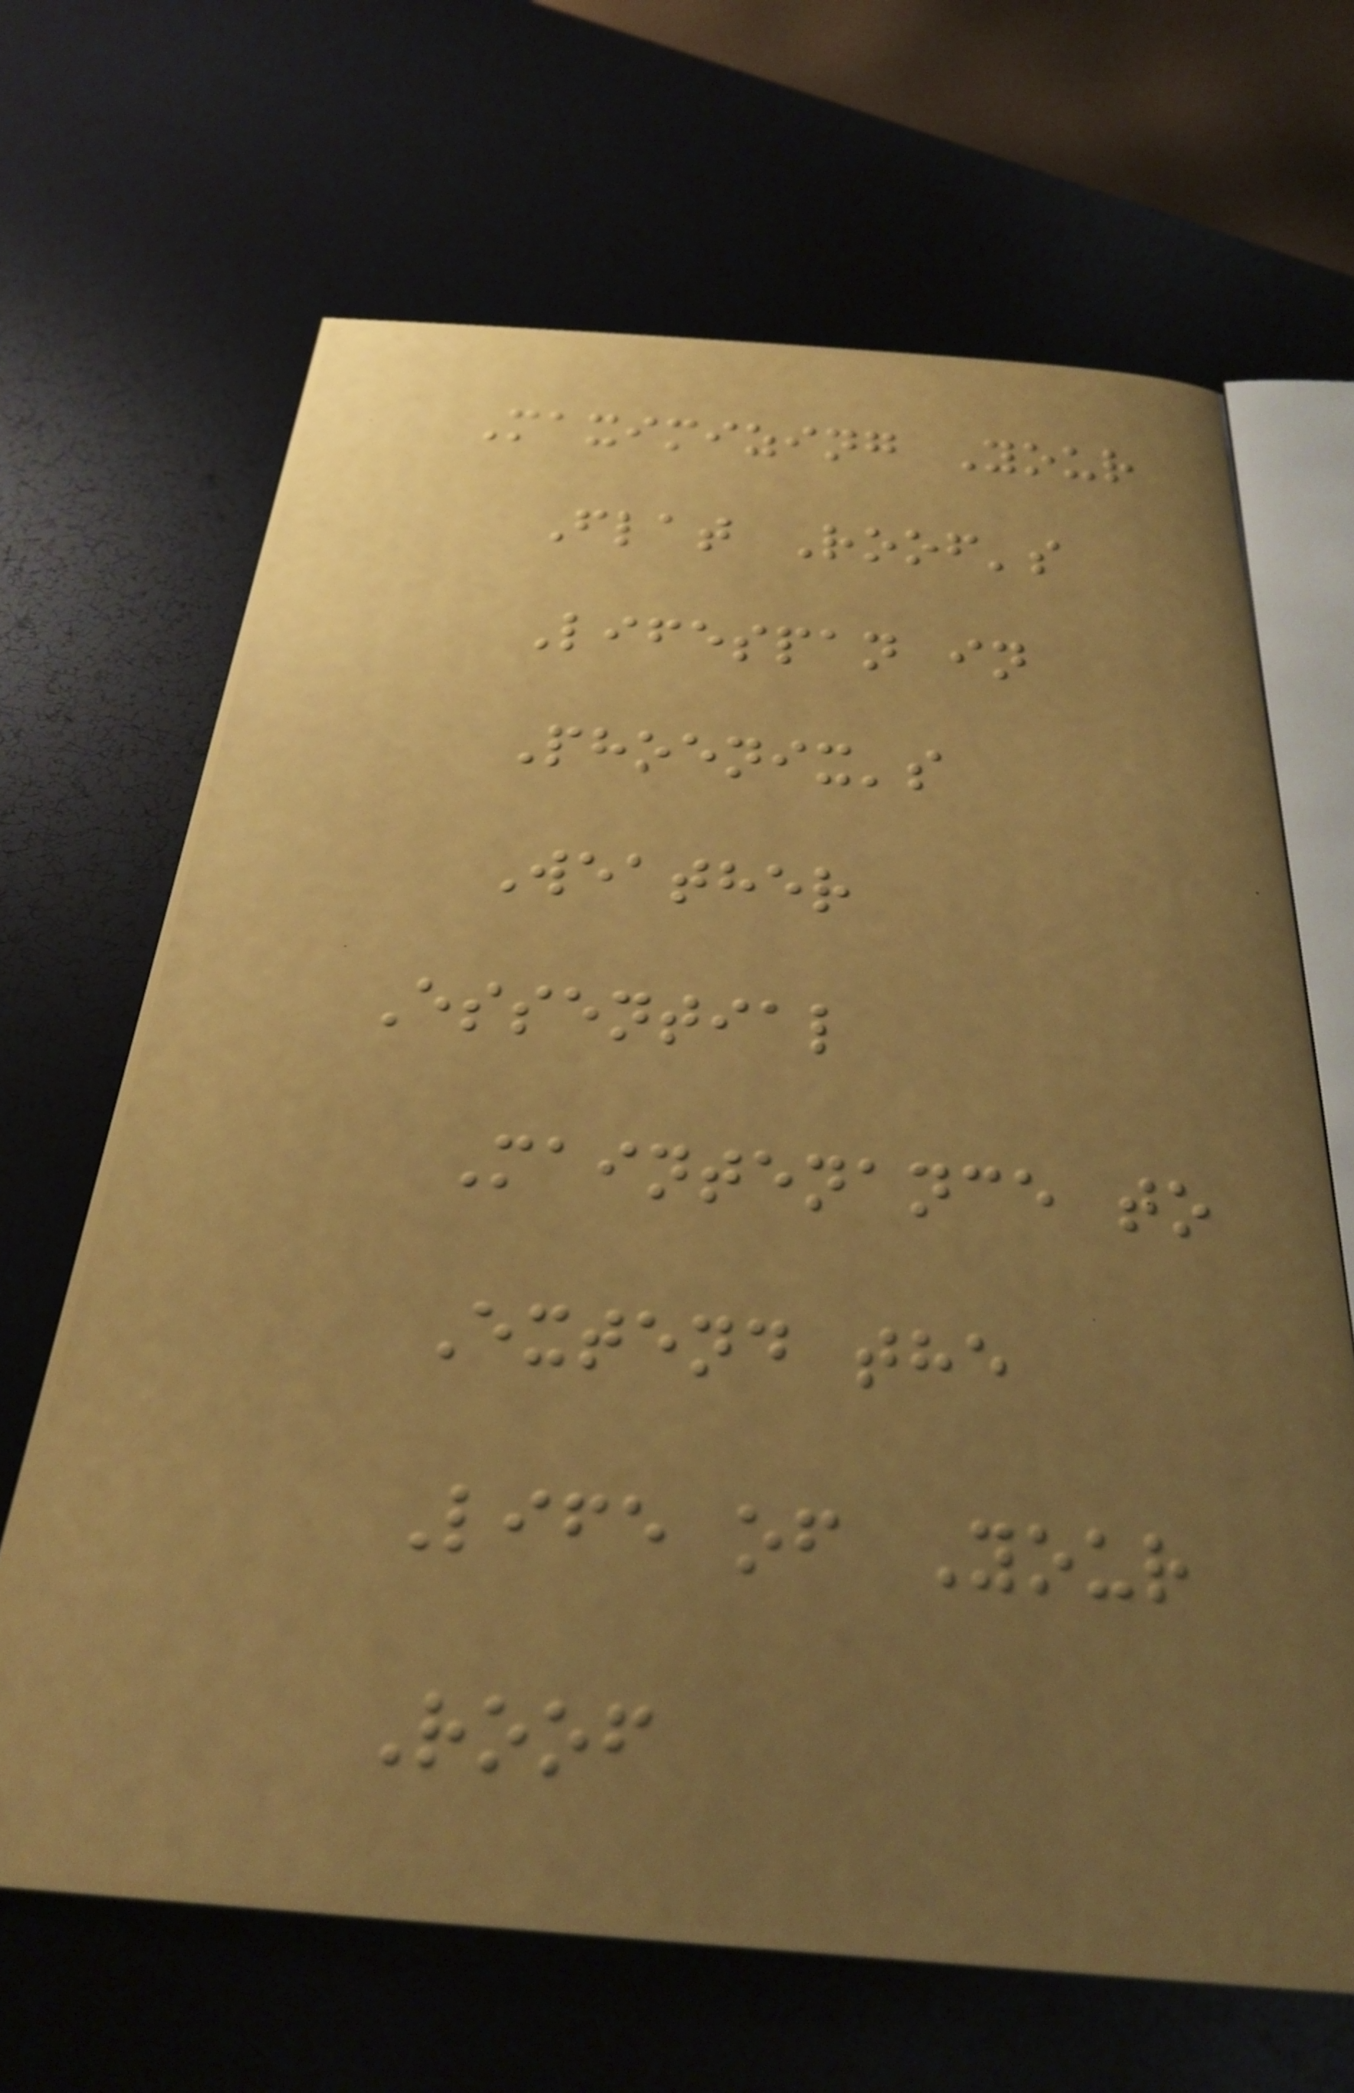Maximizing Your
Flat Roof's
Lifespan in
Phoenix's
Weather
Essential
Maintenance to
Extend the
Life of Your
Roof
